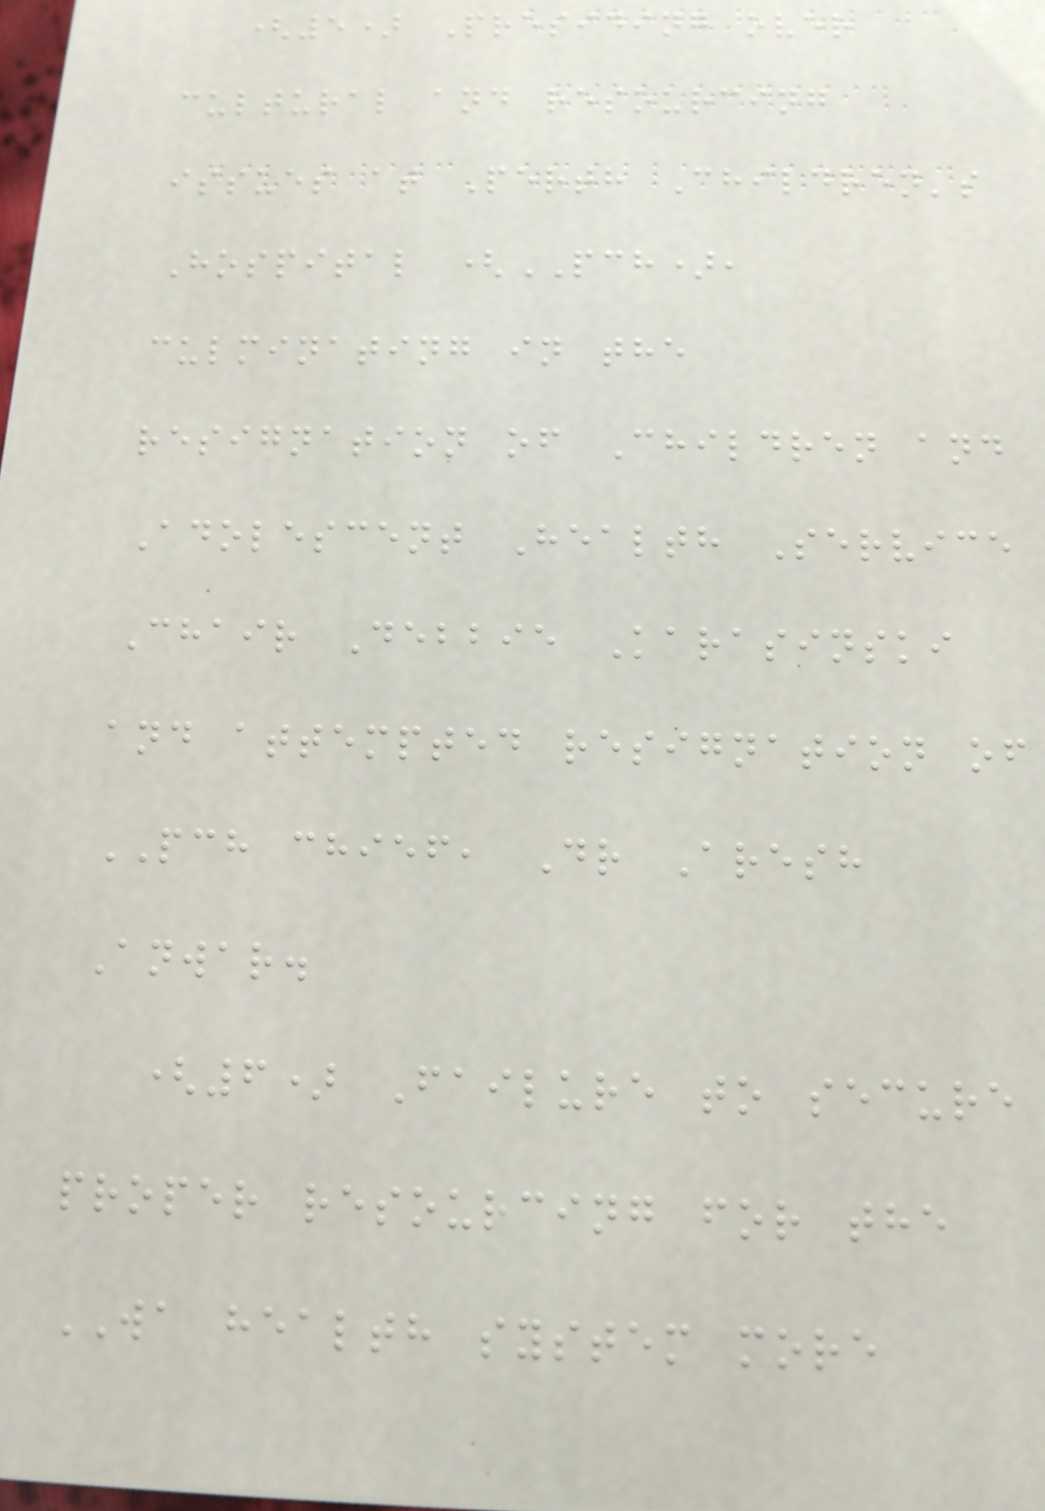(5) Presiding over
cultural and resourcing
issues at Perth Children's
Hospital (PCH),
culminating in the
resignation of Children and
Adolescent Health Service
Chair Debbie Karasinski
and attempted resignation of
PCH chief, Dr Aresh
Anwar.
(6) Failure to secure
proper resourcing for the
WA health system more
